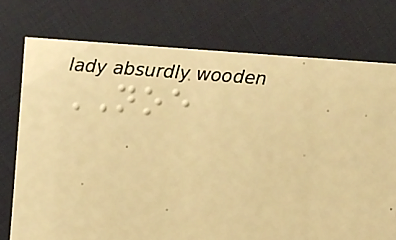NOE
